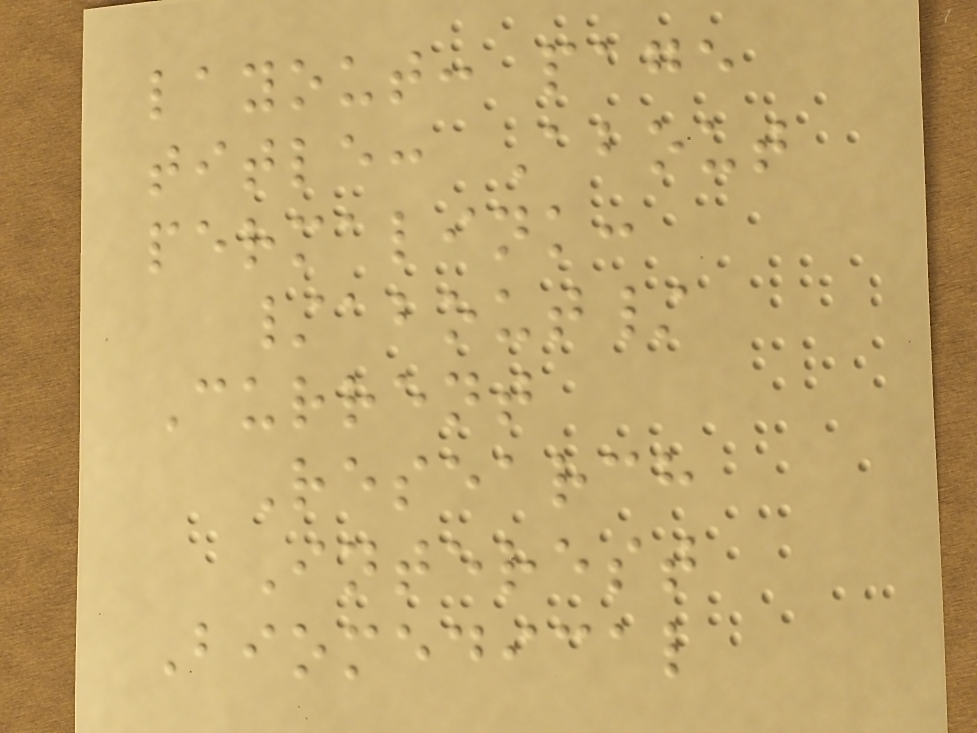layout: page
title: About
permalink:
/about/
Current
Research
Interest
Biomedical
